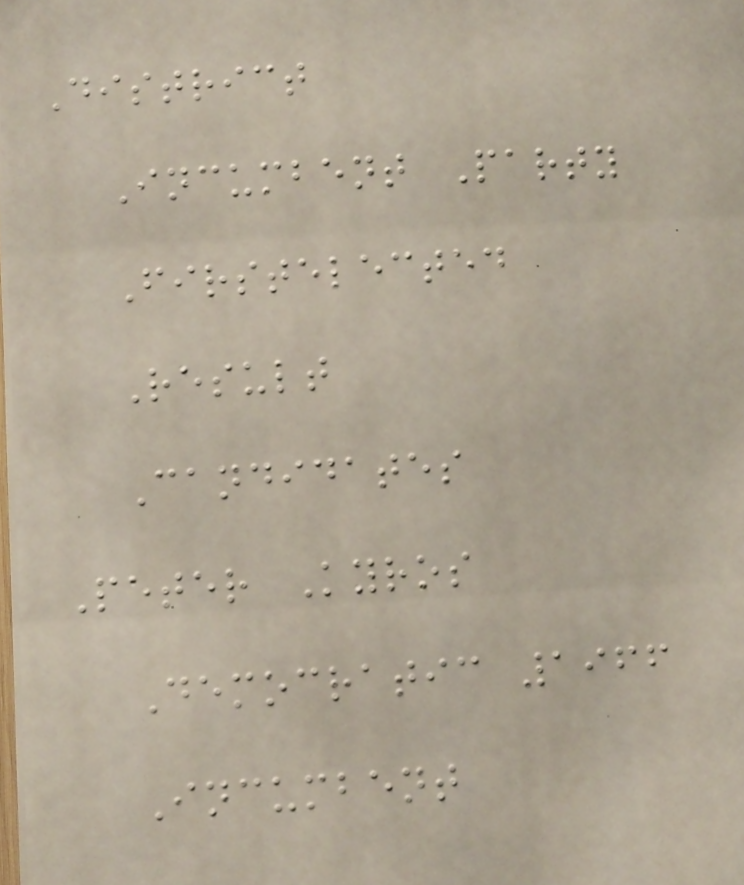District
Incumbent Party
Firstelected
Result
Candidates
Peter Kyros
Democratic 1966
Incumbent
